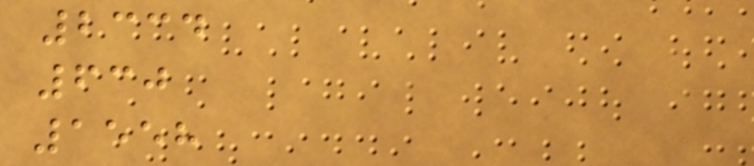2334
630
1558
